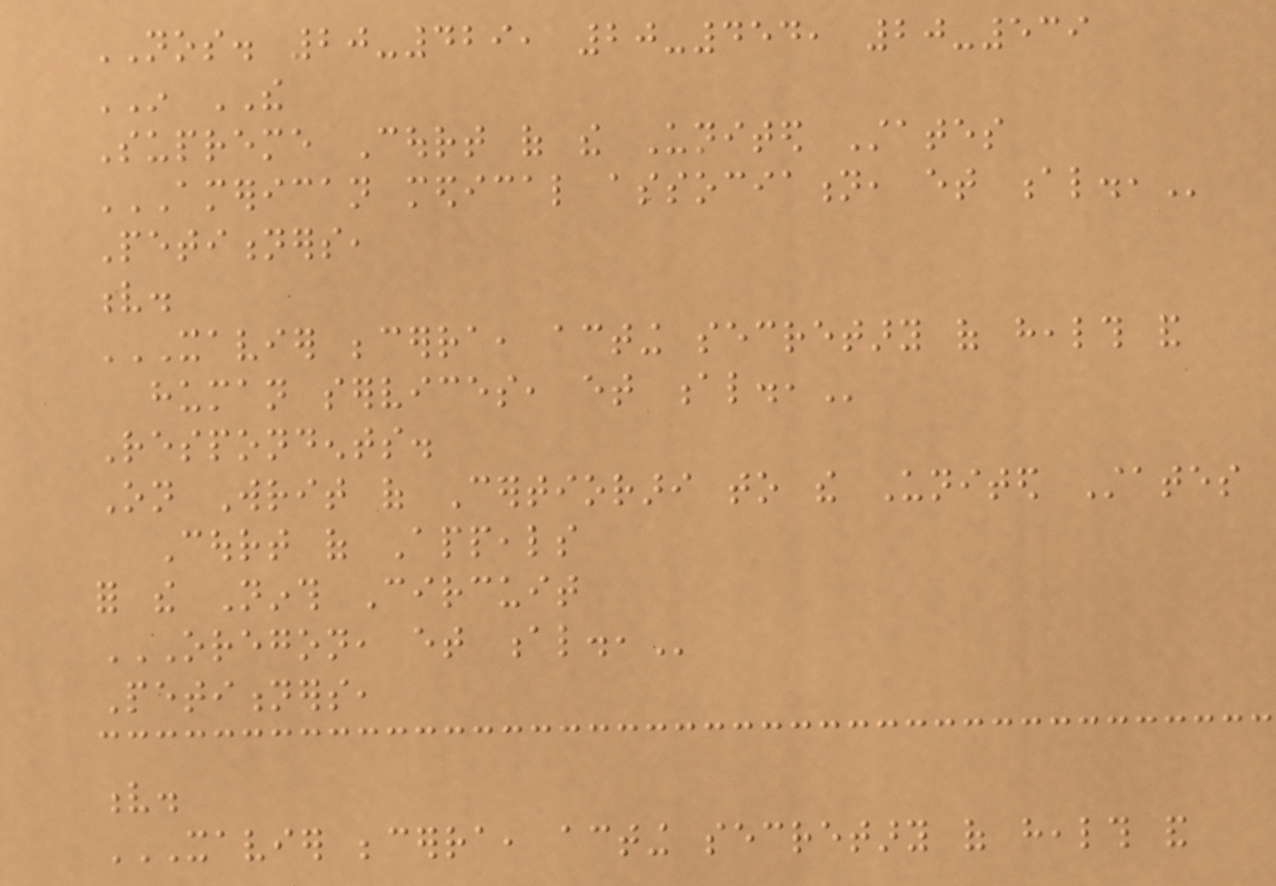NOS. 20-429, 20-454, 20-539
IN THE
Supreme Court of the United States
AMERICAN MEDICAL ASSOCIATION, ET AL.,
Petitioners,
v.
XAVIER BECERRA, ACTING SECRETARY OF HEALTH AND
HUMAN SERVICES, ET AL.,
Respondents.
On Writ of Certiorari to the United States
Court of Appeals
for the Ninth Circuit
OREGON, ET AL.,
Petitioners,
v.
XAVIER BECERRA, ACTING SECRETARY OF HEALTH AND
